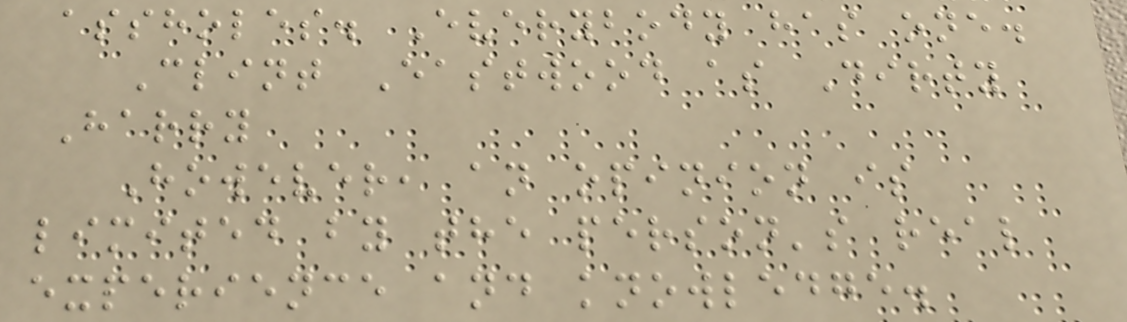assholes. Everybody has one.
Clint Eastwood as Dirty
Harry
However, an opinion is
limited by the person's real
experience and knowledge.
